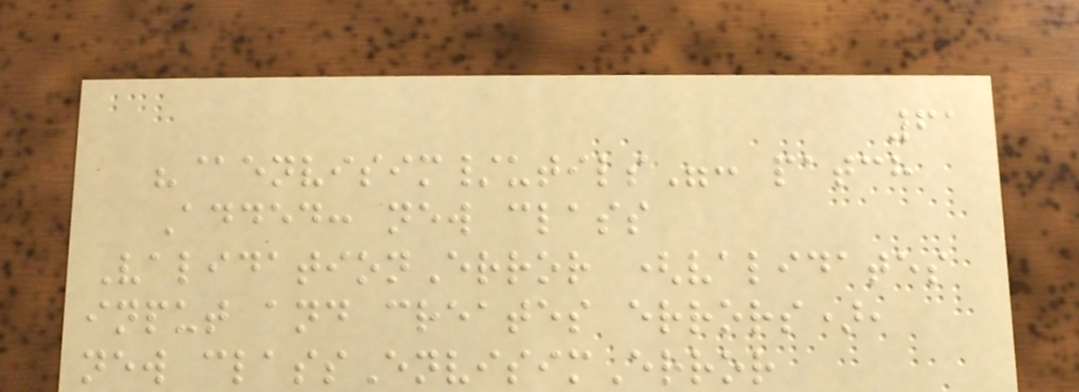61
"@envisim/utils": patch
Added: new class
ValidationError (validates
input and creates errors),
new classEnvisimError
